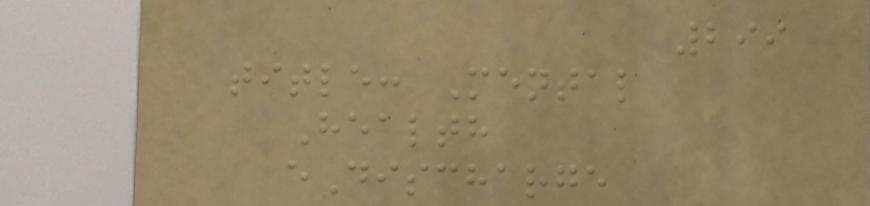299
title: Mental
Health
eDischarge
